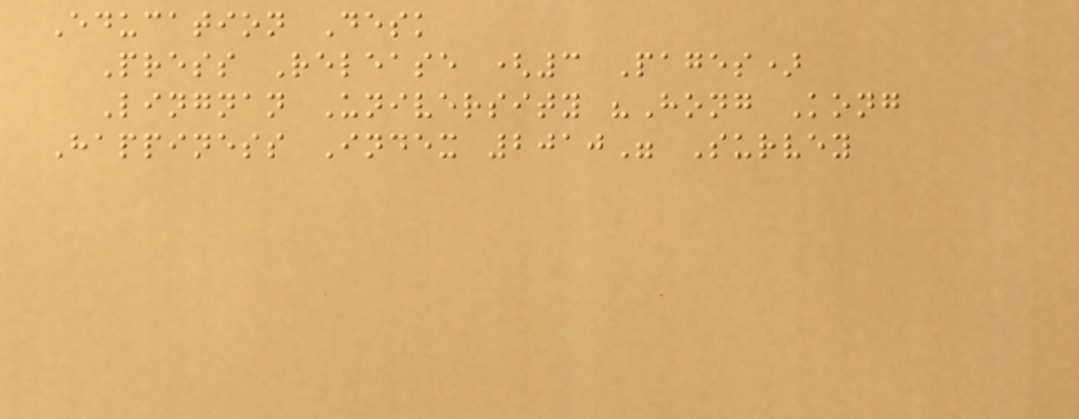Education Desk
Press Release (3 Pages)
Lingnan University "Hong Kong
Happiness Index 2010" Survey
